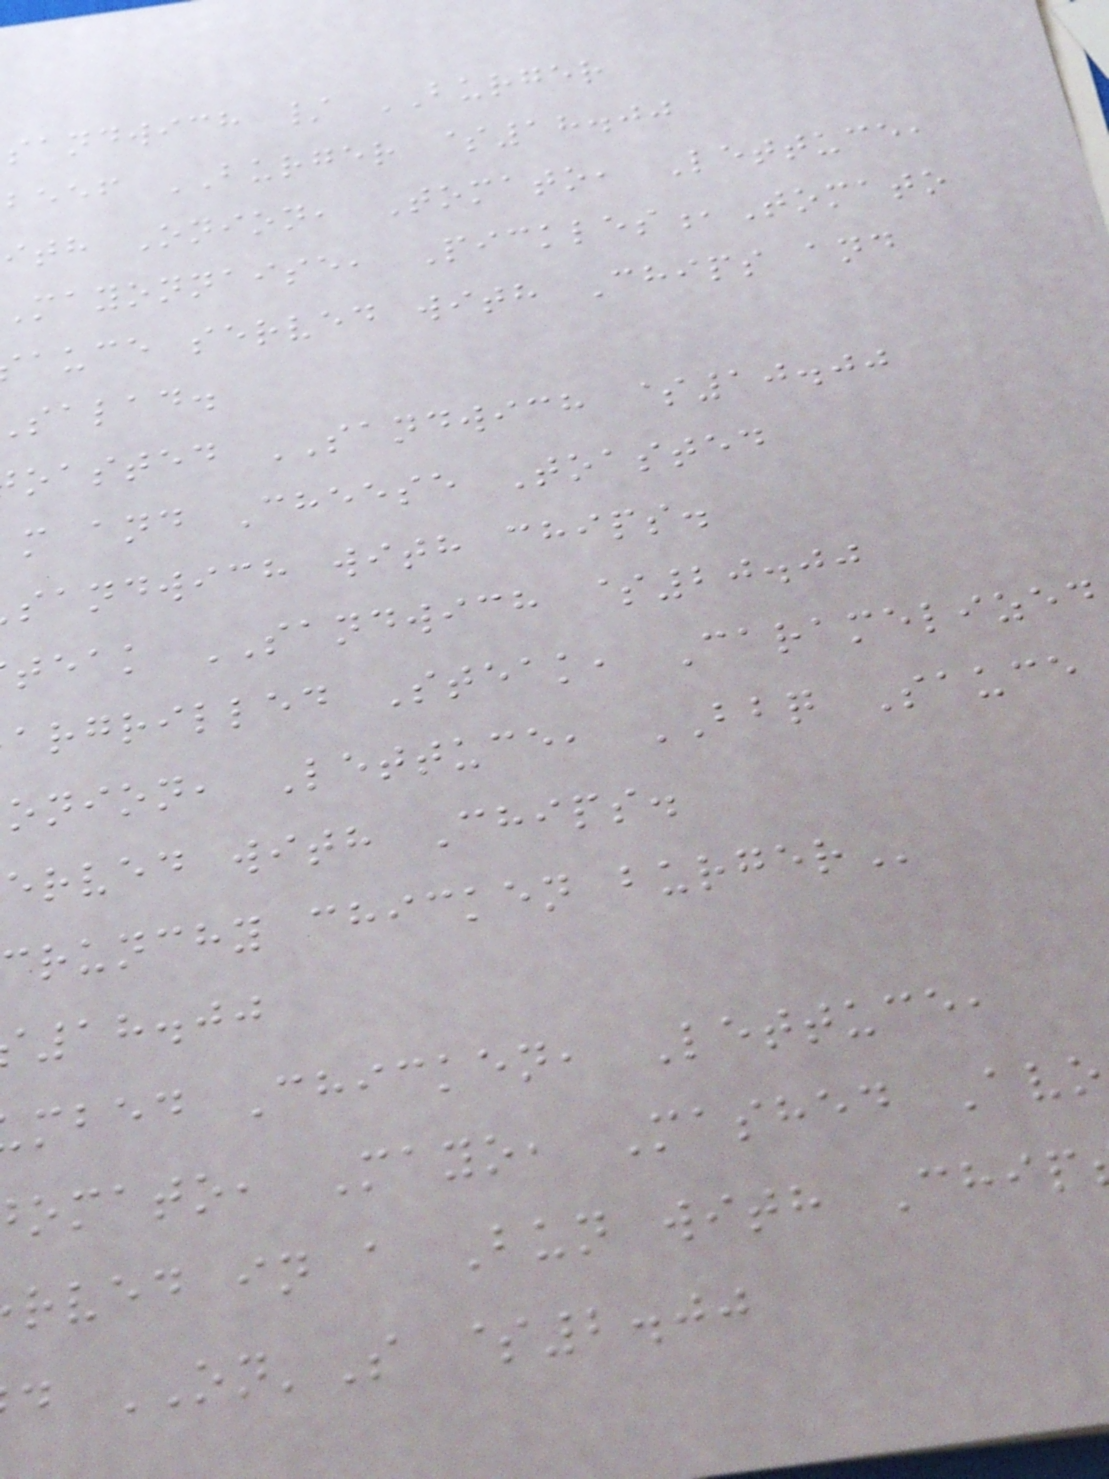sandwich / BURGER
beef BURGER $18.00
ith Onion, Tomato, Lettuce,
mayonnaise, Pickles,Tomato
auce served with Chips and
salad.
oasted SANDWICH $10.00
m and Cheese Toasted
sandwich with chips.
teak SANDWICH $20.00
argrilled Steak, Caramelized
onion, Lettuce, BBQ Sauce
erved with Chips.
crunchy chicken
18.00
mbed Chicken, Lettuce,
omato, Mayo, Mashed Avo
rved in a Bun with Chip
d ON'S $2.00
